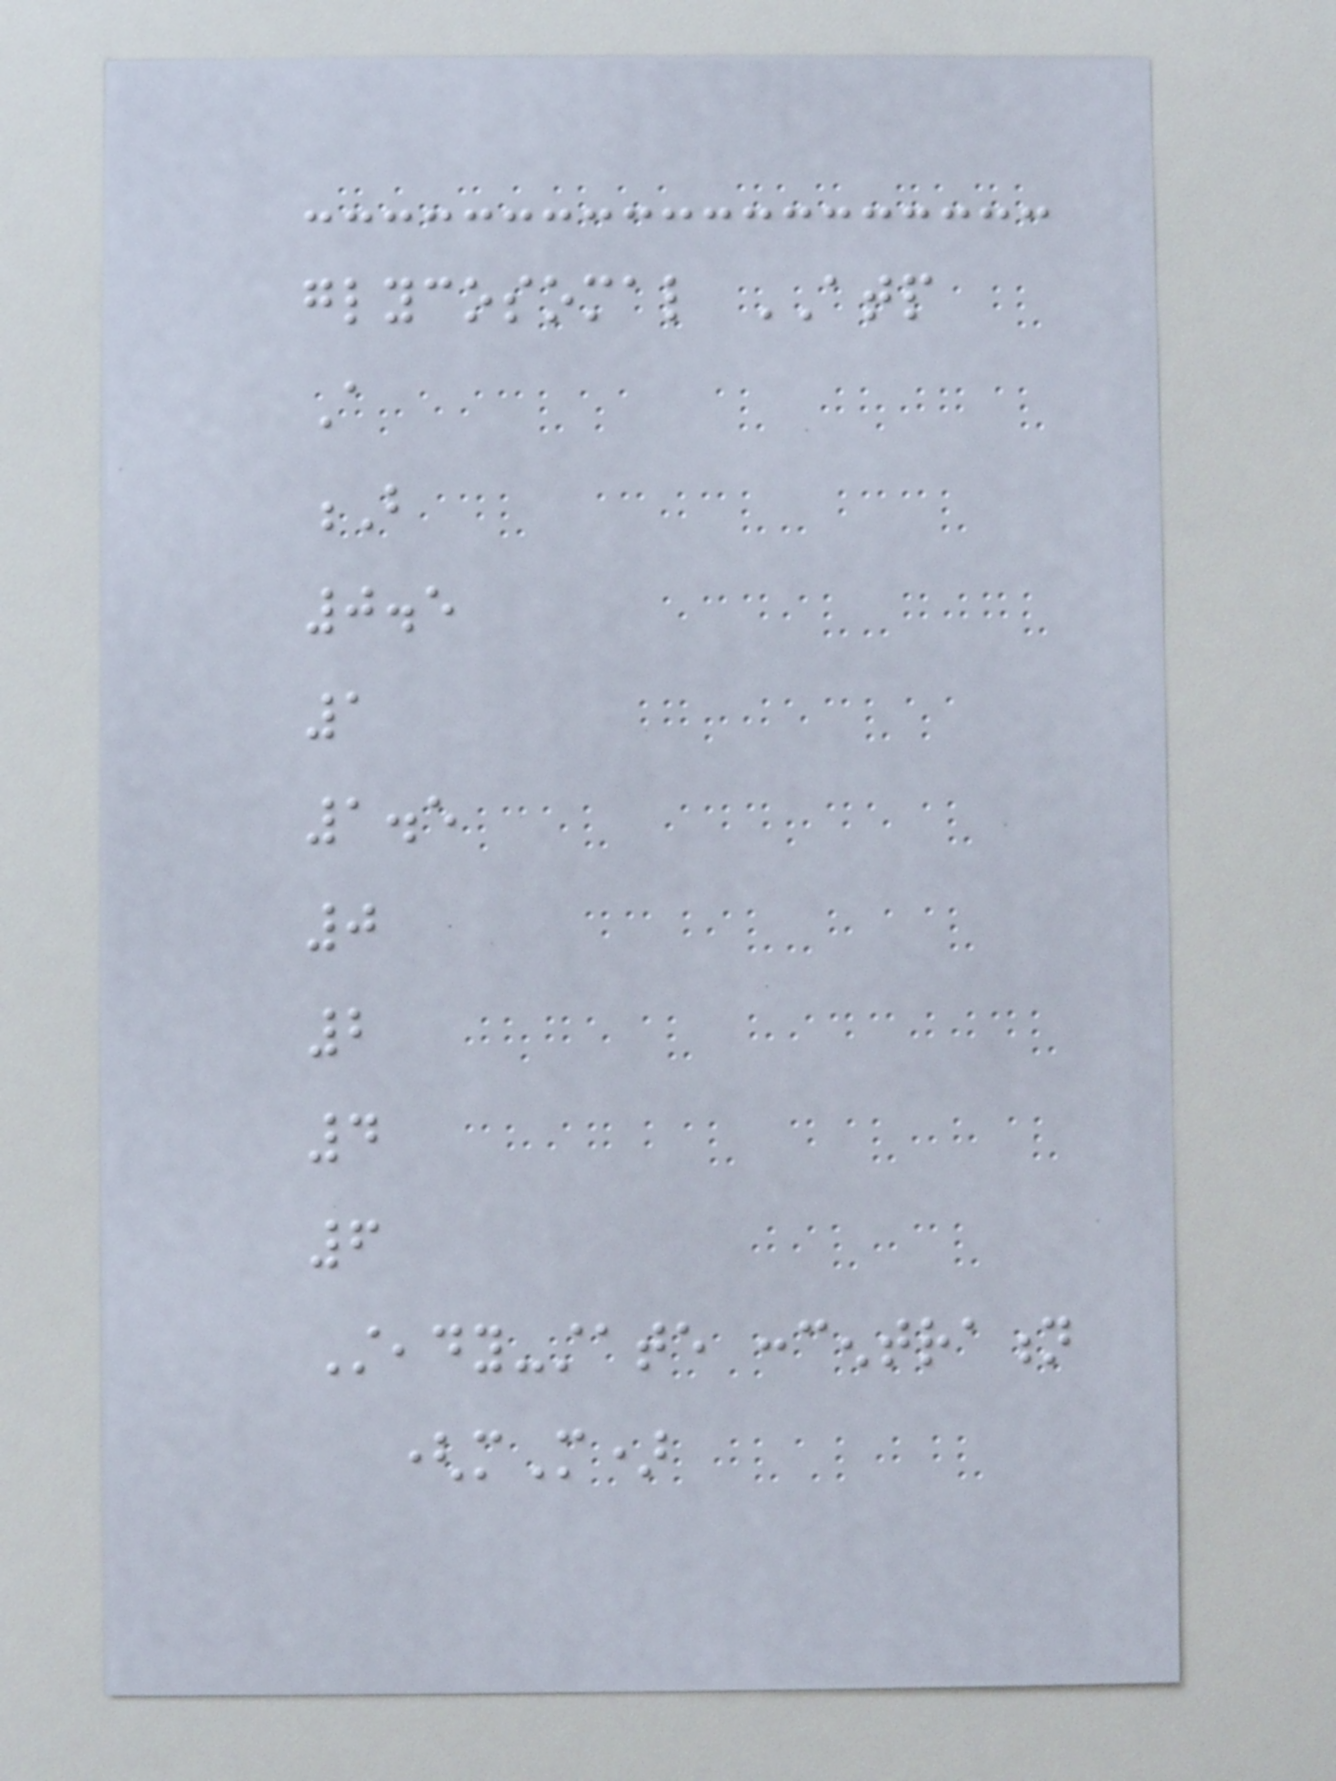glycosomal ATP
A
B
0.5
1
1.5
0
2
4
6
Steady-state concentration
(mM)
